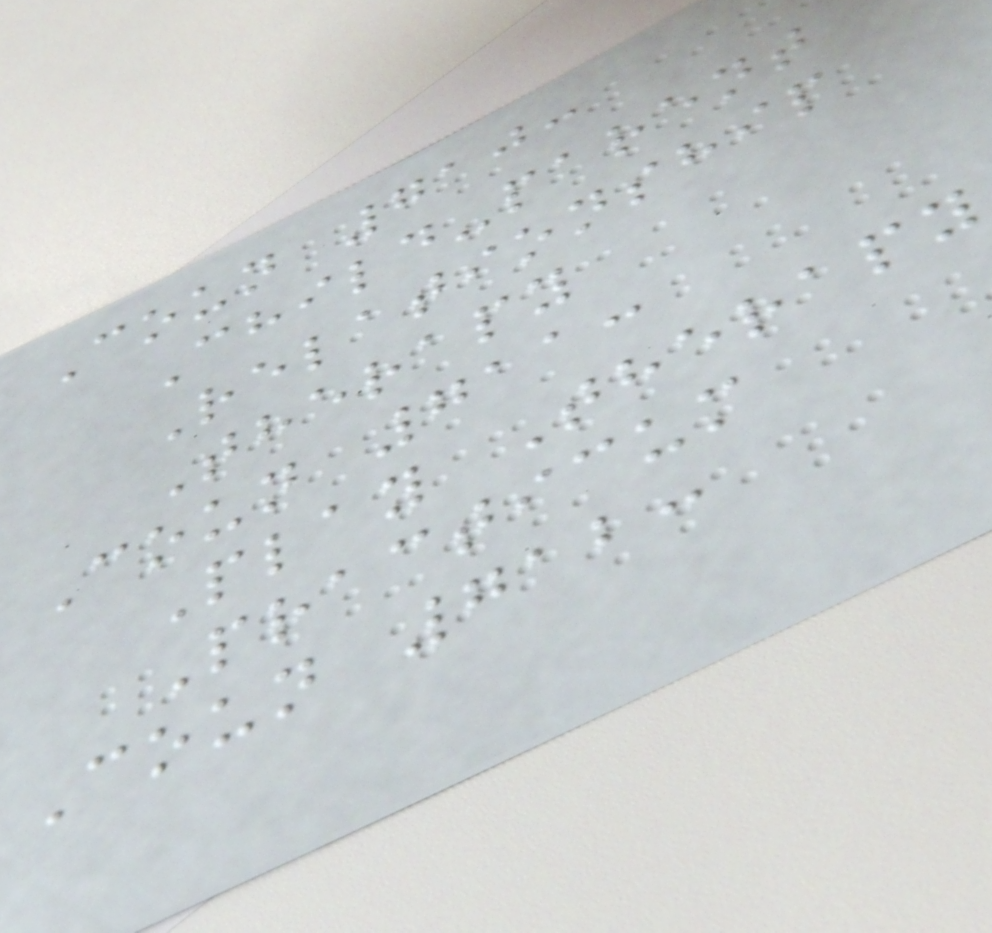Coun 710:
Child-parent
Relationship
Therapy
Coun 711:
Play Therapy
Practicum
Coun 712:
